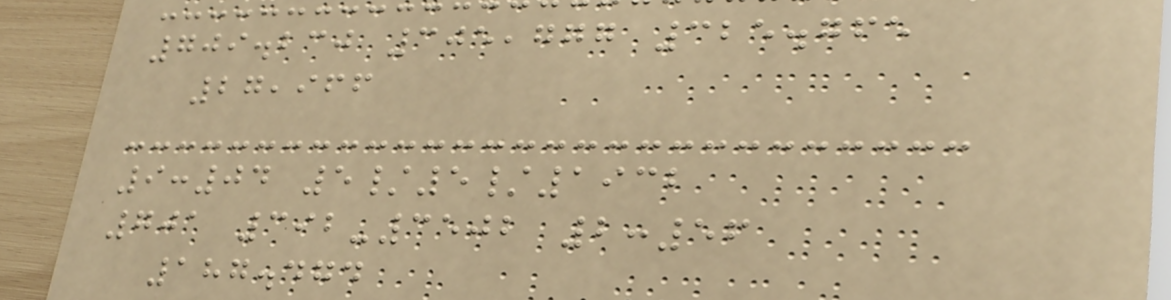709.230 305,777 325.765
27,966
9:04 5/5/1932
701 392-3502 2:56
187.474
